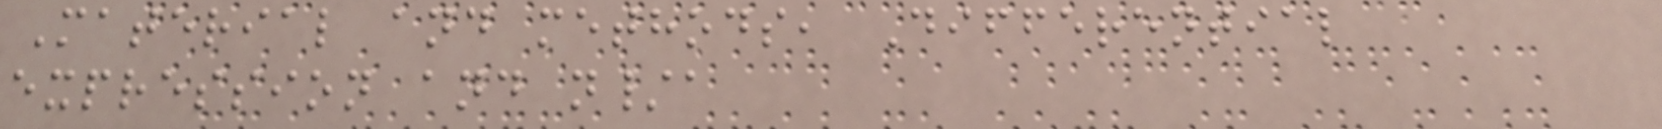Material and methods, Differential
expression and n/a
